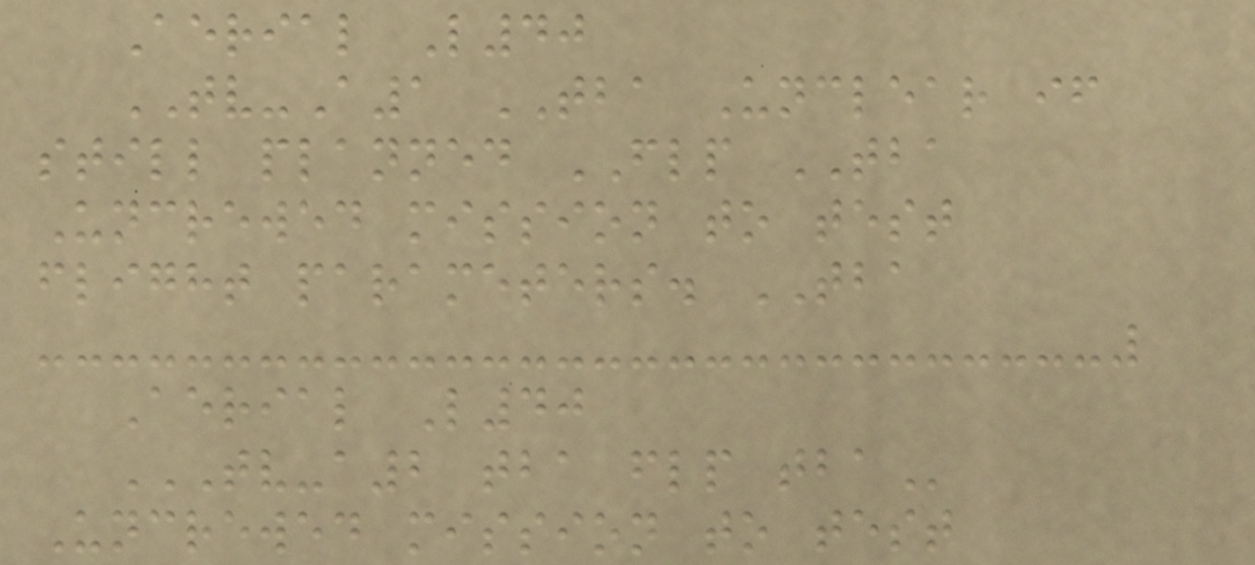Aerial L40
TV-A1 TBA Unclear if
still planned FLP TBA
Uncrewed mission to test
flight parameters. TBA
Aerial L40
TV-A2 TBA FLP TBA
Uncrewed mission to test
